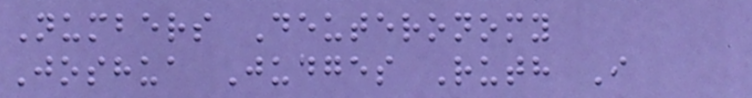Numbers Deuteronomy
Joshua Judges Ruth I
